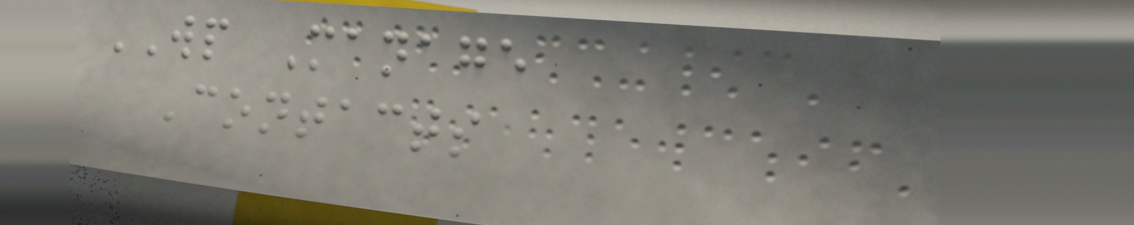WP Manage
Contacts
